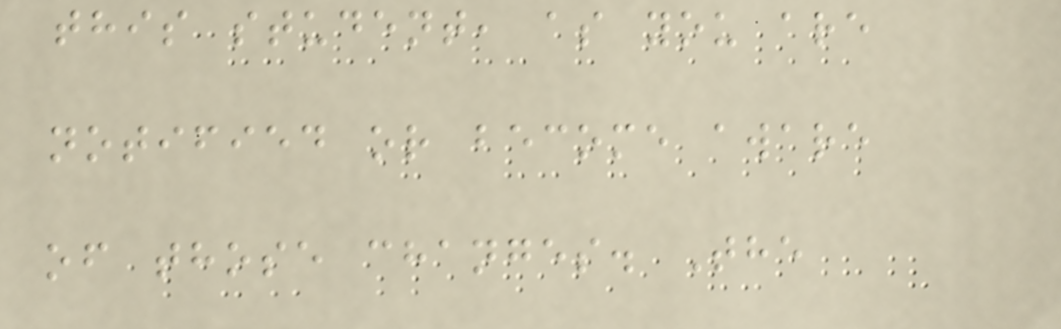this student, as you are
notified or become aware
of those changes. The
